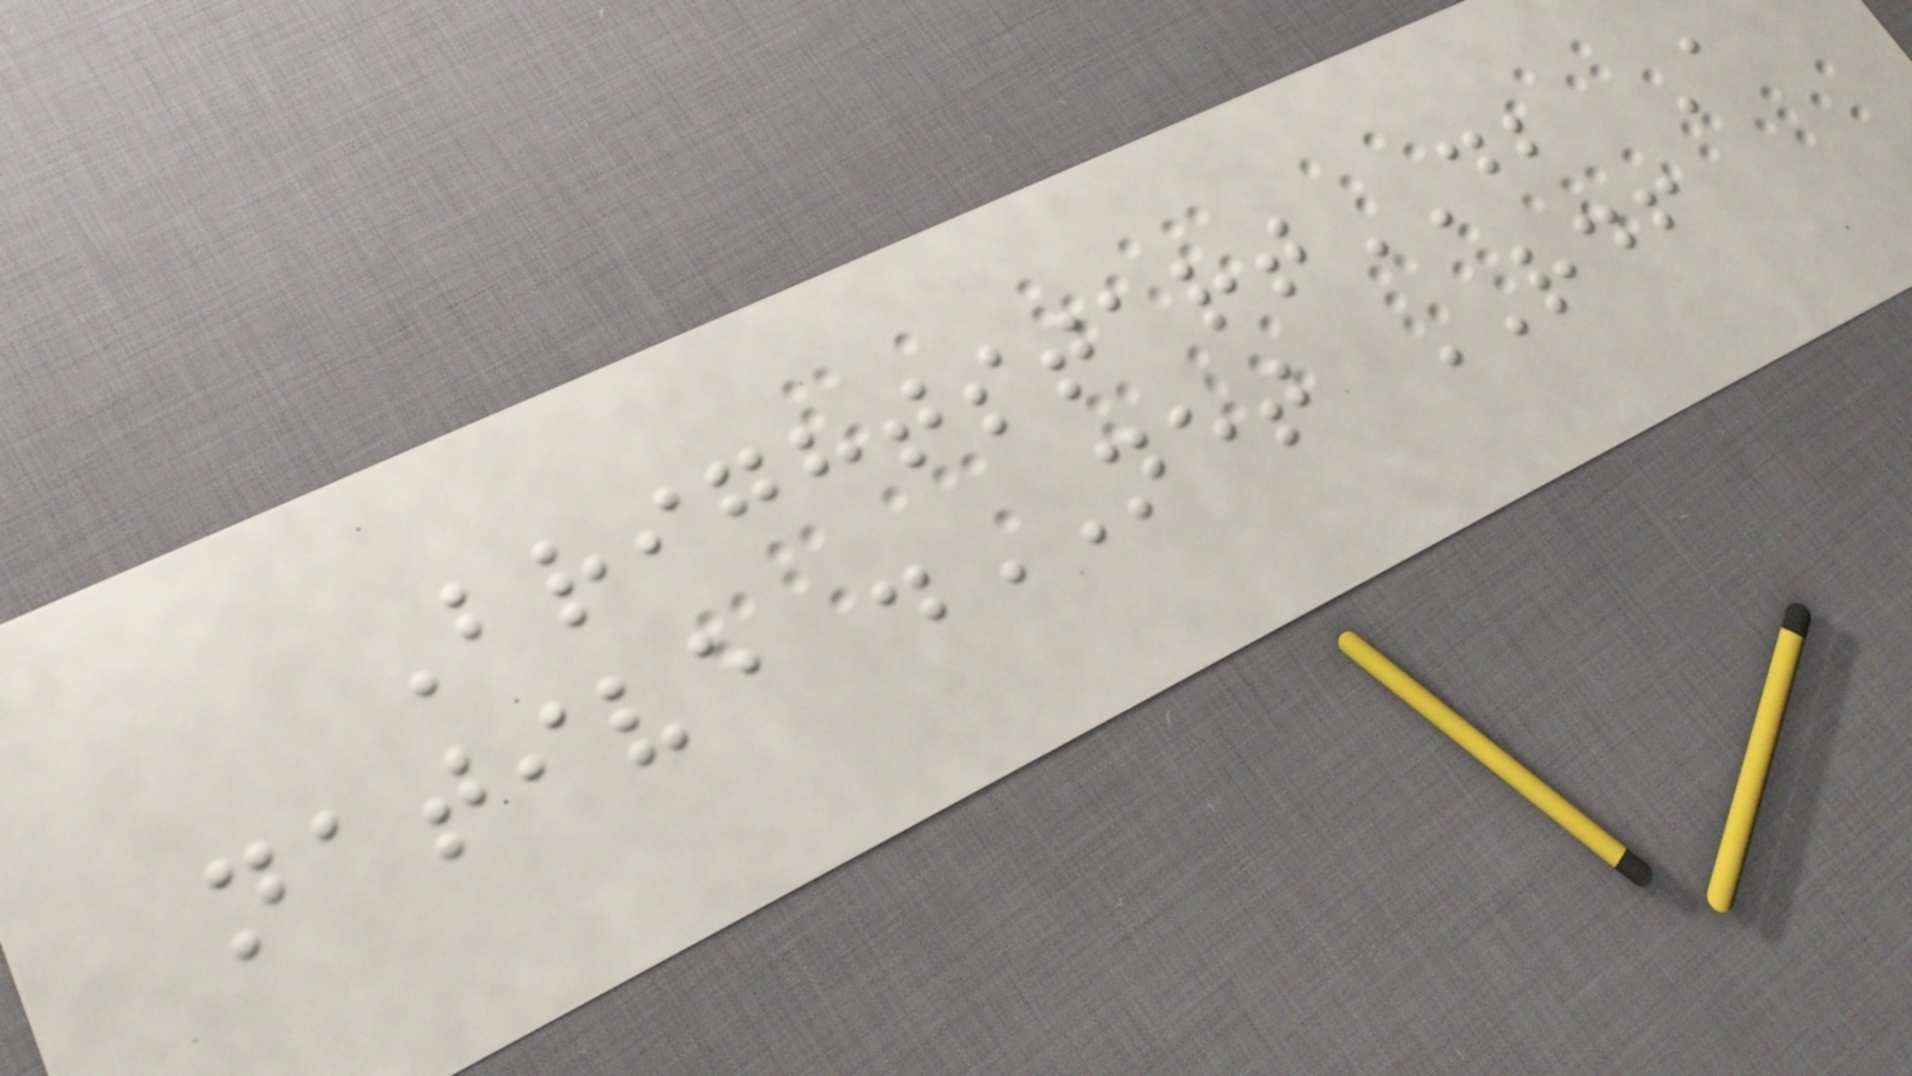BrightstartDB A
native .NET RDF
